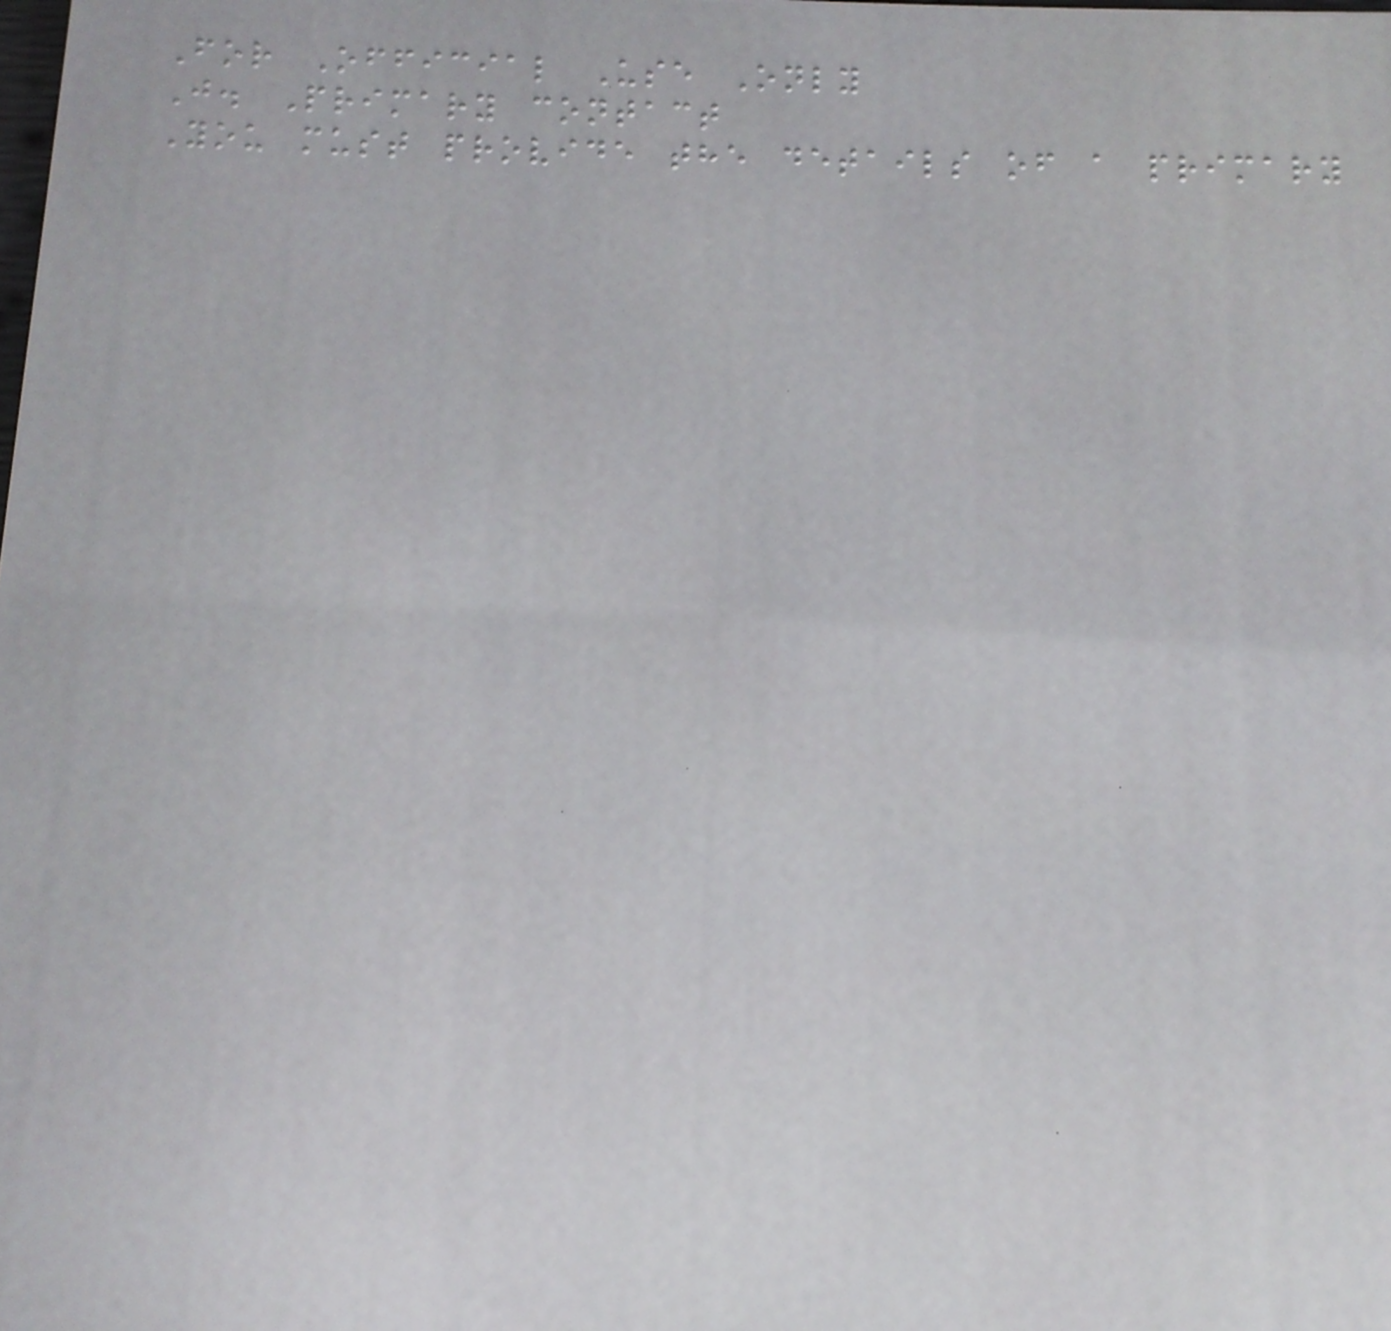For Official Use Only
J. Primary contact
You must provide the details of a primary
